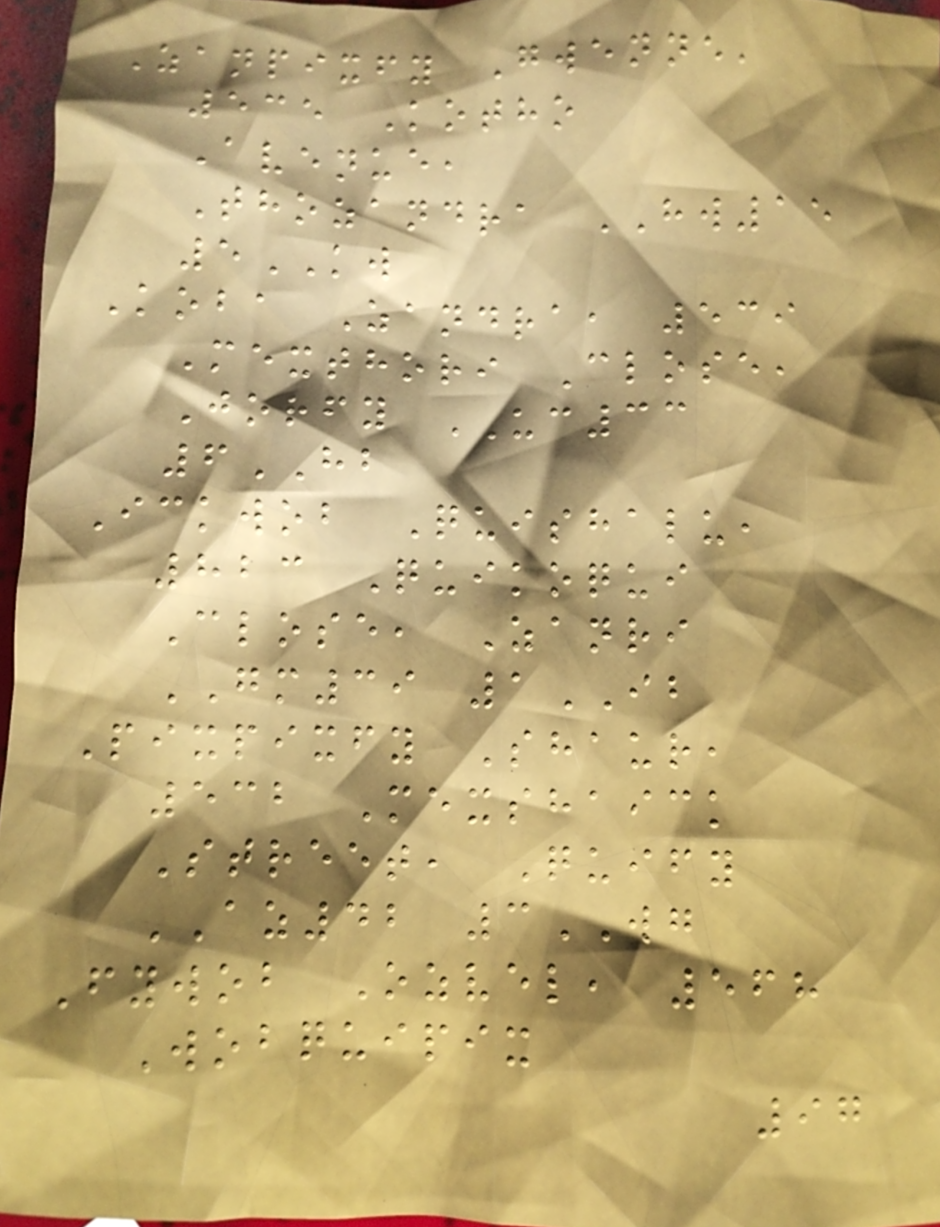Zanpixfy Gwenne,
535 Kotho
Avenue,
Thozandra HW15
5KW
Koba Zandra, 539
Mexthori Close,
Jorfy UC33
6HB
Ickwob Quishalu,
823 Quikoqui
Close, Zanri
GM39 1IB
Pixpixfy Shaur,
532 Mexshaick
Street, Quify
AZ42 3WG
Fywob Ozvel, 568
Wobquipix
97
